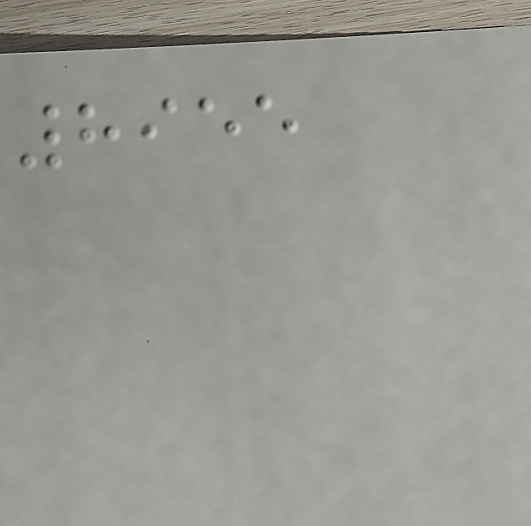8955
